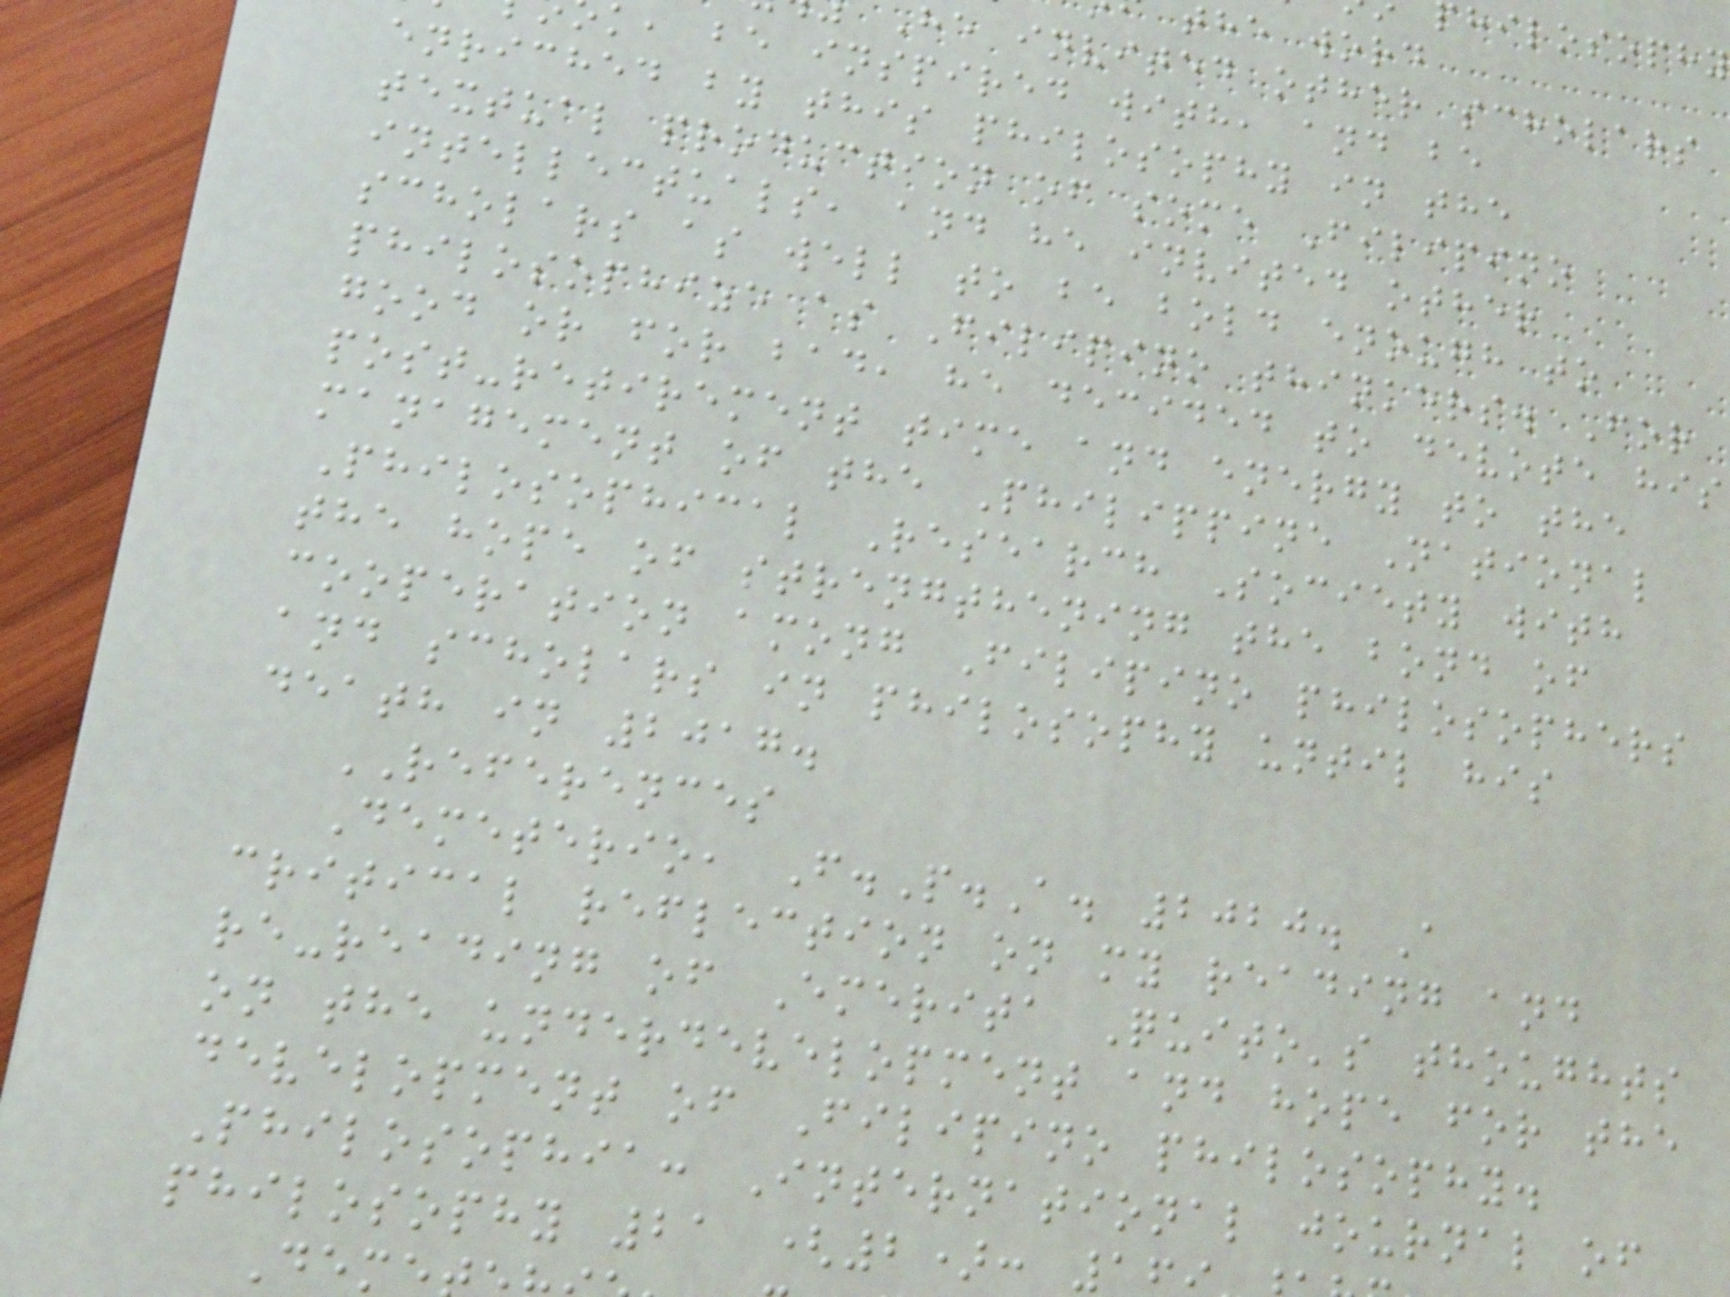the word
he invited other scholars
k, be inspired with, and be
enriched by this philosophy in the
textual production of some Filipino
intellectuals, and he invited other
scholars as well to be bold enough to
philosophize as Filipino thinkers. For
good or for bad, he decided to devote his
post-retirement time and energy to the
management of the Philippine National
Philosophical Research Society with
the hope of strengthening the bond of
cooperation among Filipino philosophers
and scholars in philosophy until his
death in 2017.
REFERENCES
Demeterio, F.P.A. 2020. A
critical reflection on my reading and
re-reading of Emerita Quito's thoughts
on the underdevelopment and hope for the
development of Filipino philosophy.
Philosophia: International journal of
philosophy 21 (2): 1
